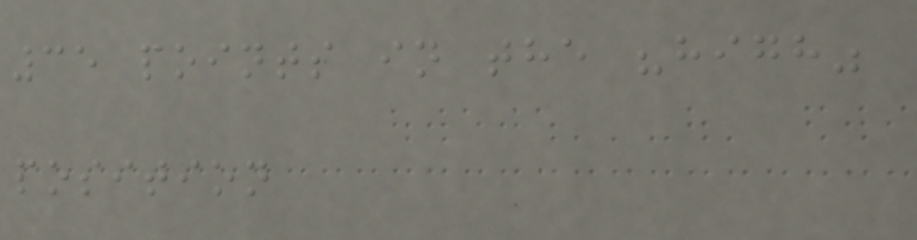35 points in the "high"
position
